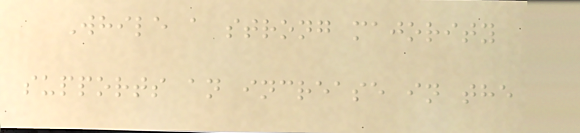While a strong majority
supports an increase in the
